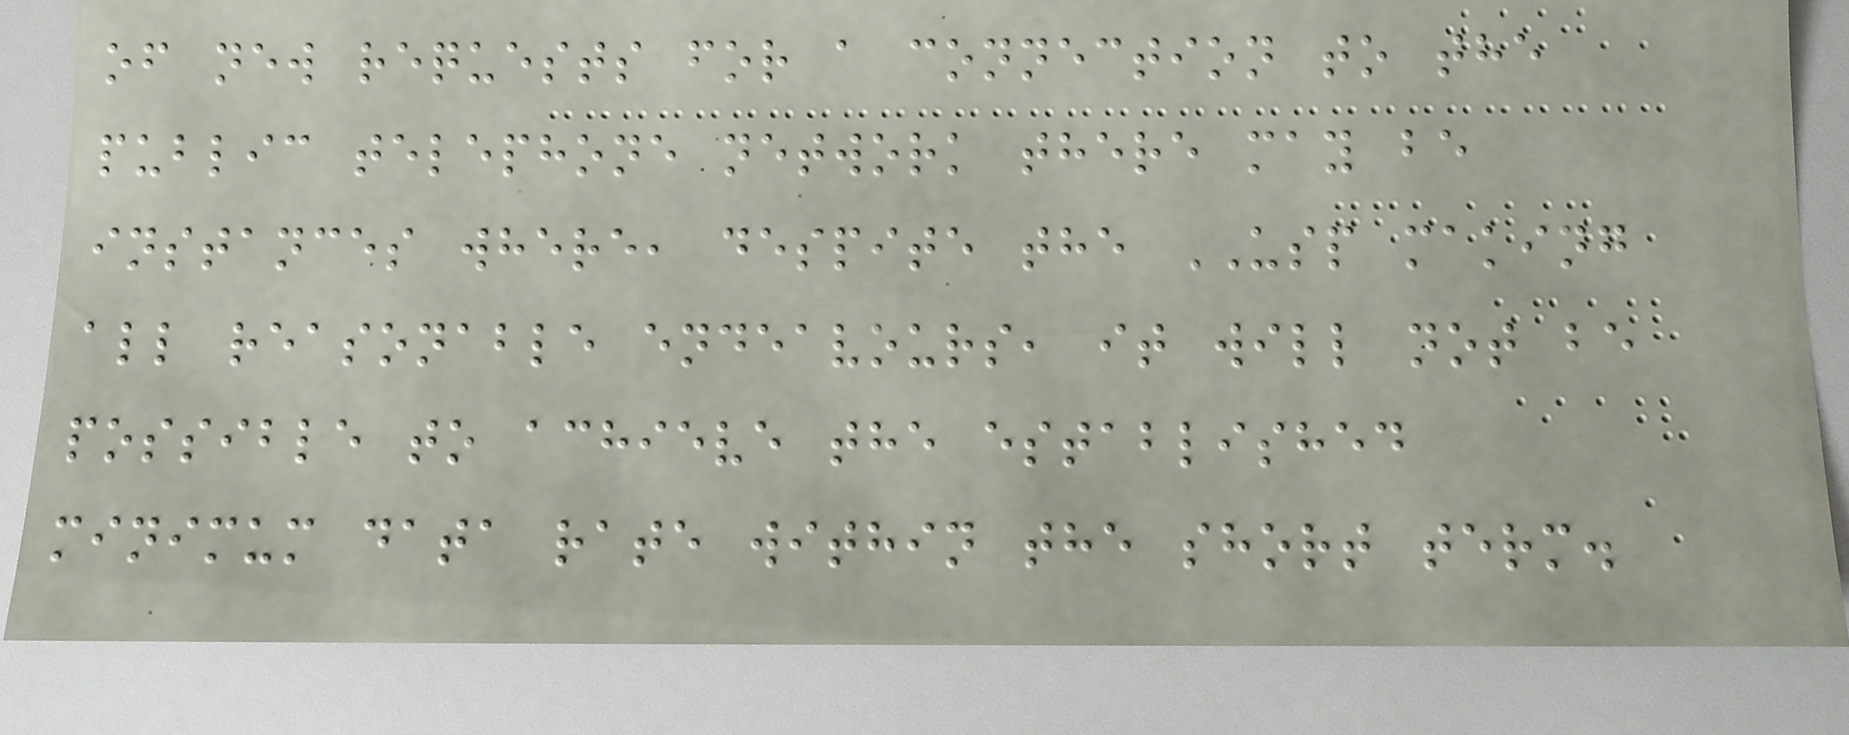of new requests for a connection to the
public telephone network there may be
instances where, despite the USP making
all reasonable endeavours, it will not be
possible to achieve the established
minimum data rate within the short term.
